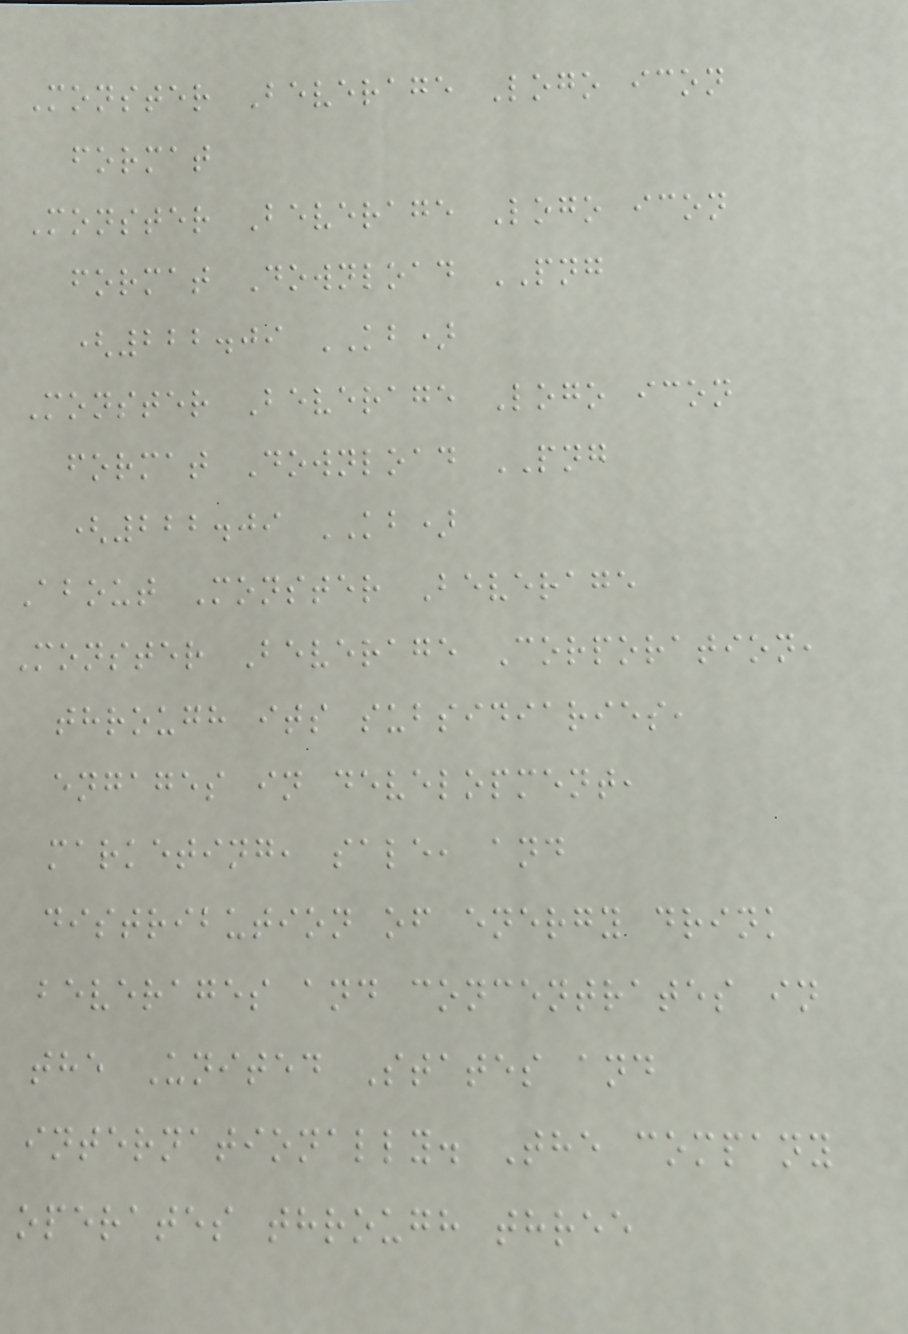Monster Beverage Logo icon
format
Monster Beverage Logo icon
format Download PNG
(222.09 KB)
Monster Beverage Logo icon
format Download PNG
(222.09 KB)
About Monster Beverage
Monster Beverage Corporation,
through its subsidiaries,
engages in development,
marketing, sale, and
distribution of energy drink
beverages and concentrates in
the United States and
internationally. The company
operates through three
